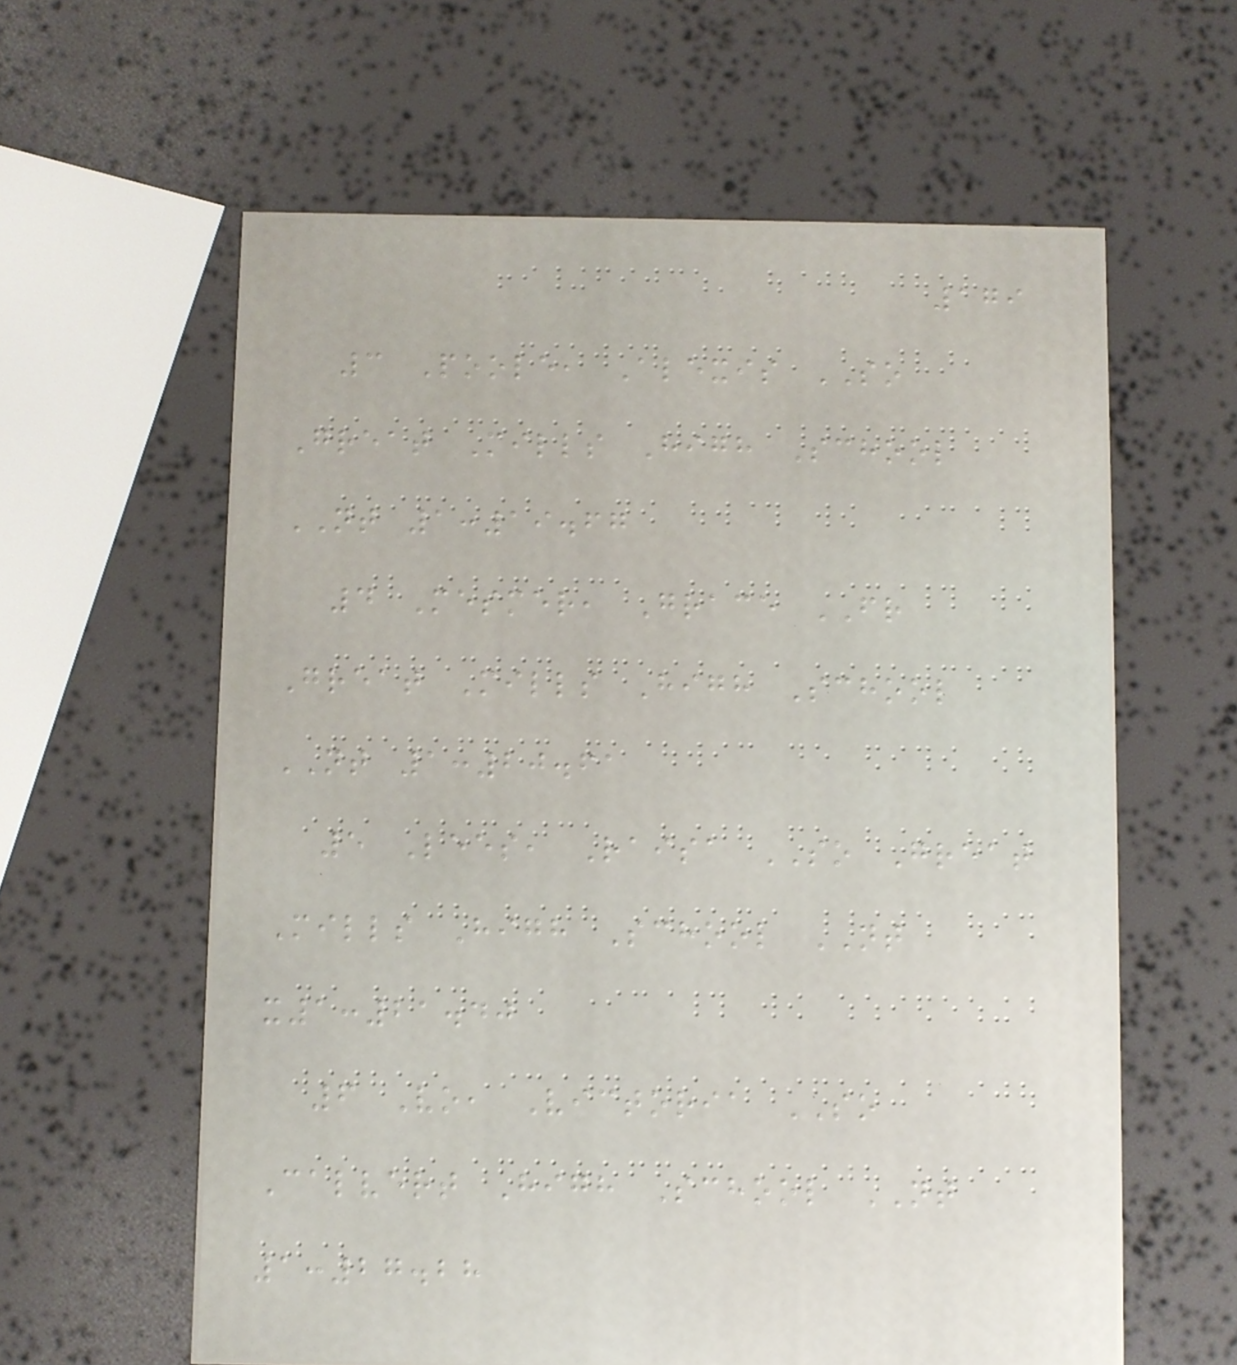179
3 Poole, Alexis SO
Great Mills High School
NT 1:19.67
4 Mesmer, Grace FR
Great Mills High School
NT 1:20.61
5 Lees, Raisa SO Great
Mills High School NT
x1:21.40
6 Vo, Victoria SO
Calvert High School NT
1:27.28
